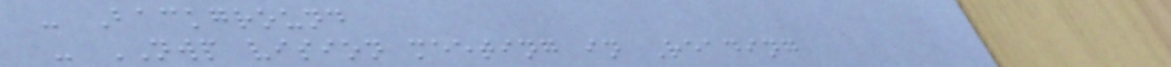- Background
- NWP vision meeting in Reading
